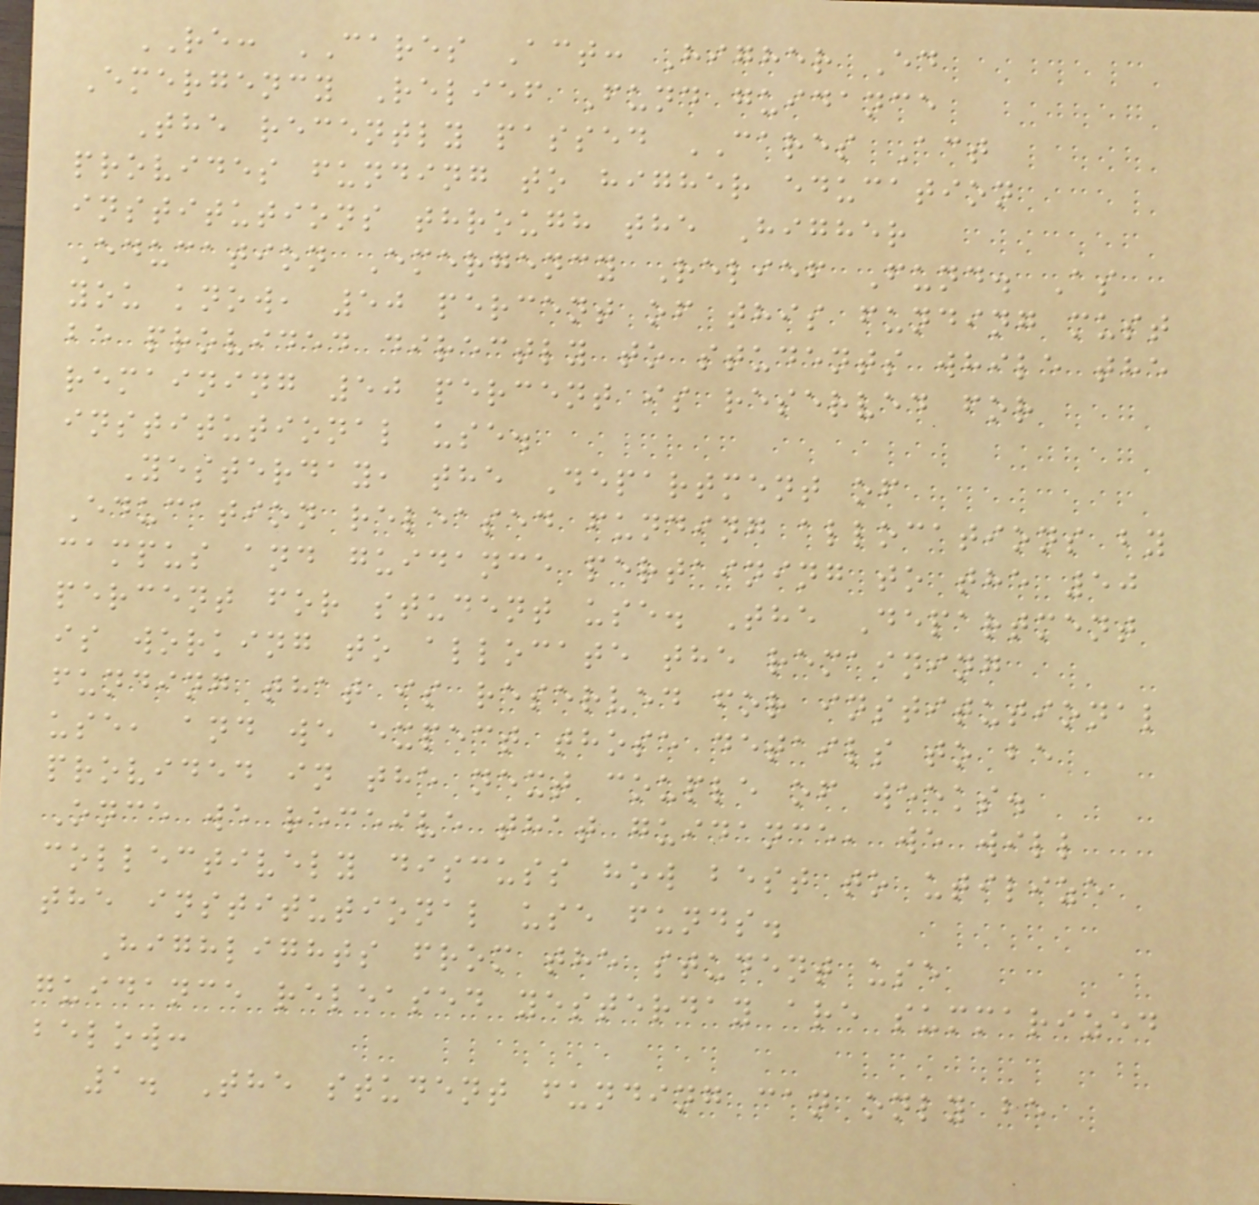RE: CARES Act: Higher Ed
Emergency Relief Fund guidance
The recently passed CARES Act
provides funding to higher education
institutions through the Higher
Education Emergency Relief Fund. As
you know, 50 percent of this funding must
be provided directly to students while the
remaining 50 percent is reserved for
institutional use.
Yesterday, the Department of
Education released funding allocations by
campus and guidance pertaining to the 50
percent for student use. The Department
is working to allocate the remaining
funding that is reserved for institutional
use, and we expect those details to be
provided in the next couple of weeks.
Once we receive that guidance, we will
collectively discuss how best to utilize
the institutional use funds.
Highlights from the student use
guidance released yesterday are summarized
below:
1. The student funding can only be
